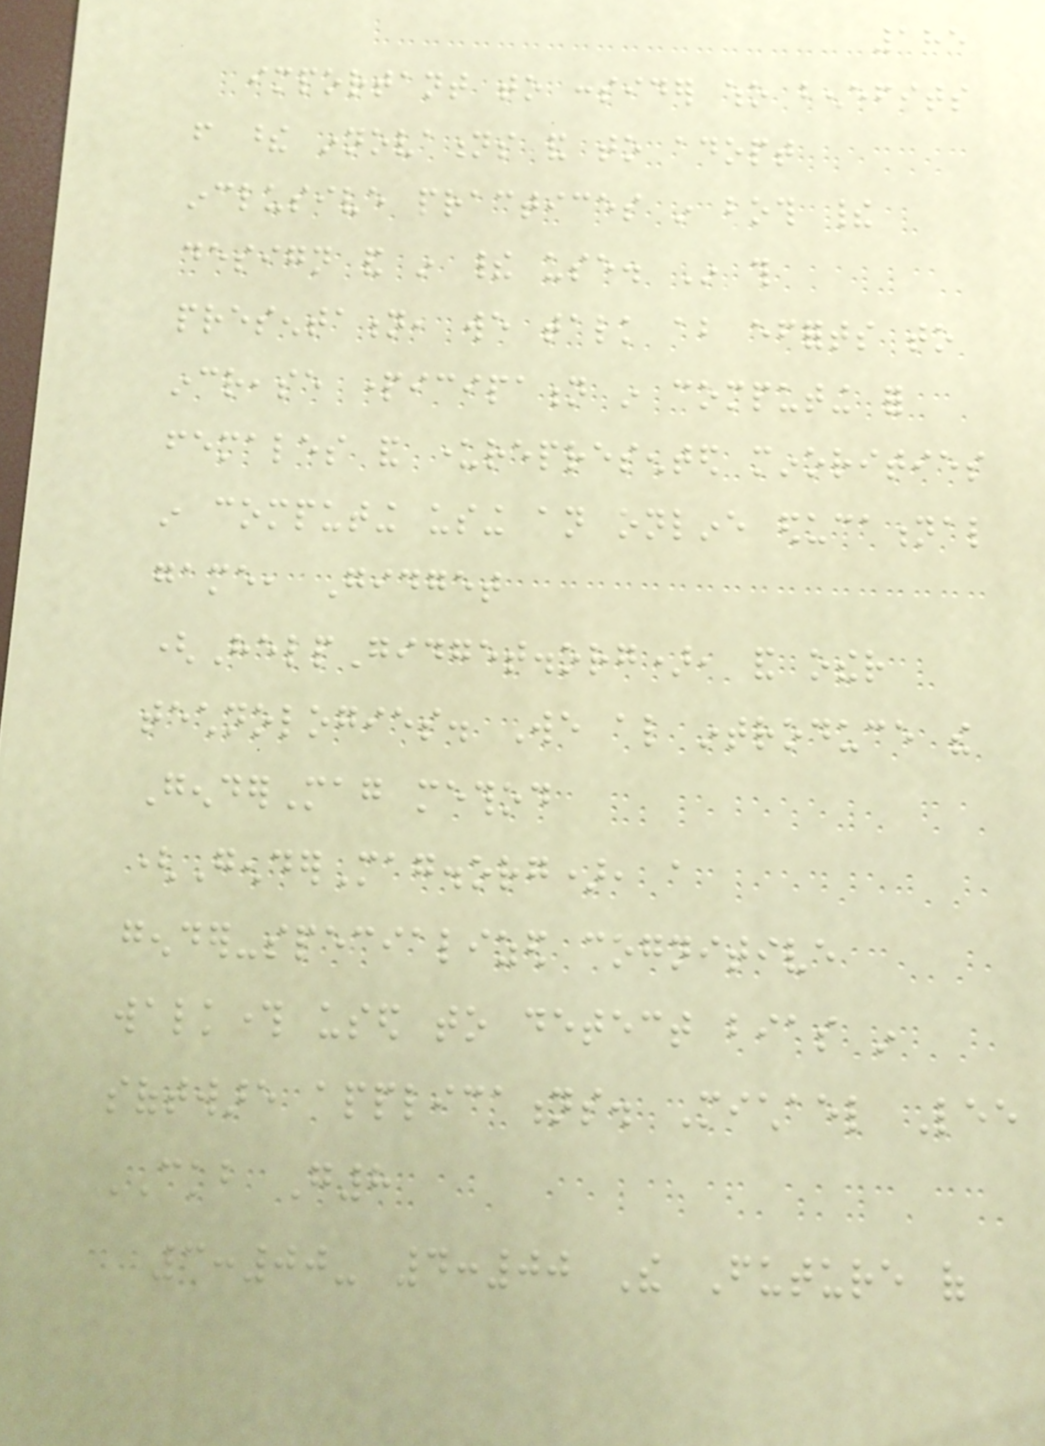185
important to consider who benefits
from these innovations and to adopt
inclusive practices in both their
design and in their use. In this
presentation, we talk about efforts to
increase participation in computing for
females and underrepresented minorities
in computing using an online educational
game, Gidget
(HelpGidget.org), and other
technologies. We also introduce the
GenderMag method
(GenderMag.org), a
gender-specialized cognitive
walkthrough used to detect bias in
software applications. Michael Lee
CKB G8
3:00- 4:00 The Future of
